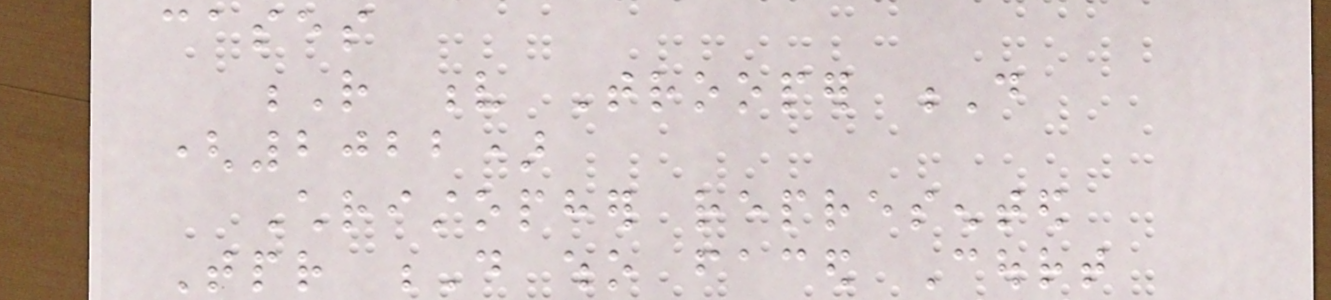cases
R v Trooper D
(2022)
Christopher represented
Tpr D who faced Court
